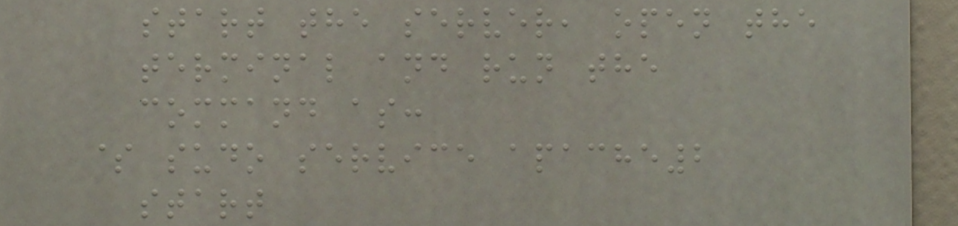start the server, open the
terminal and run the
command as:
$ sudo service apache2
start
